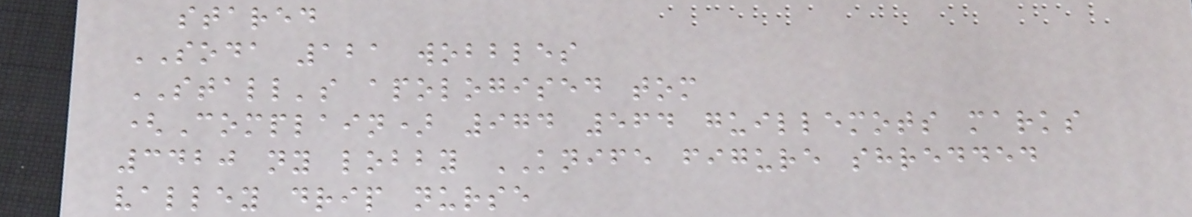stared
SODA 121 wobbles
STALL's apologised tom
(Complain) 974 564 guillemots marks
3420 ny lobby KNIFE figure shredded
valley drip nurse
